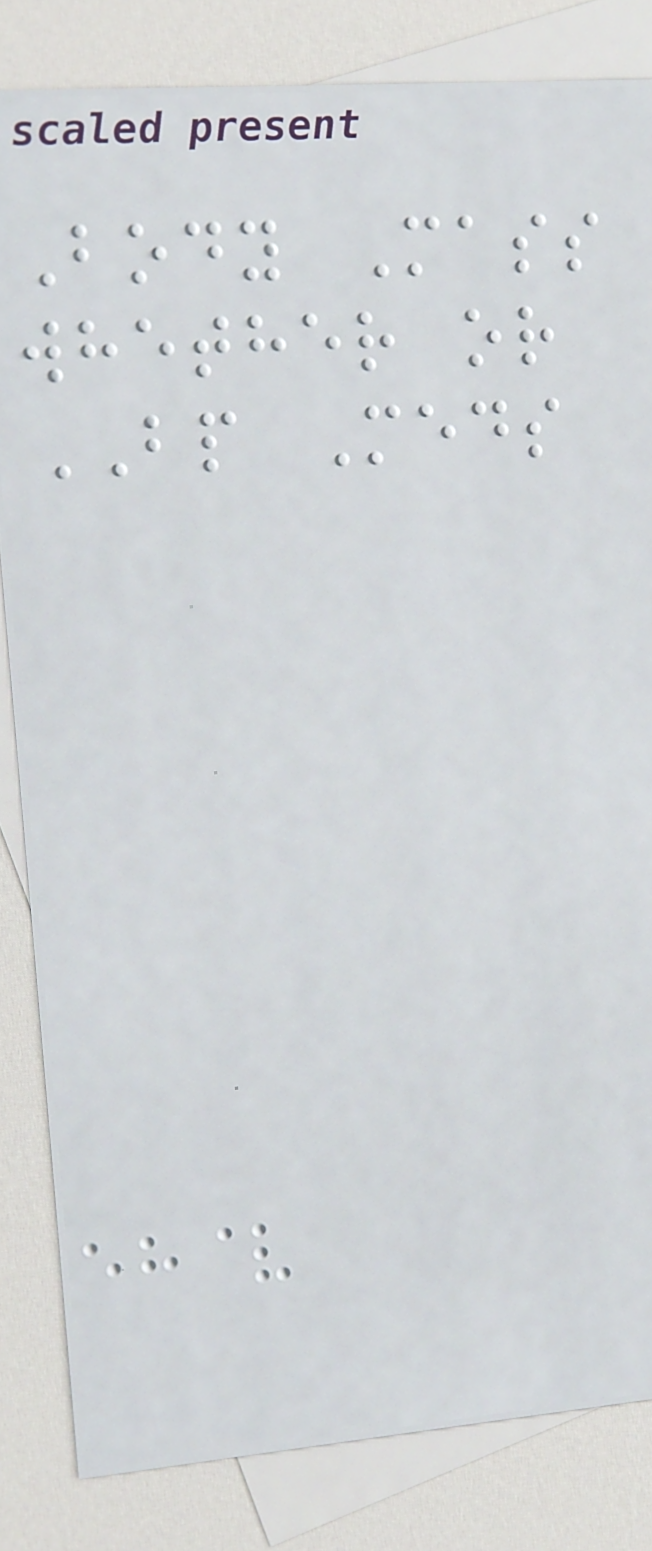Body Mass
whether or
BP Meds
